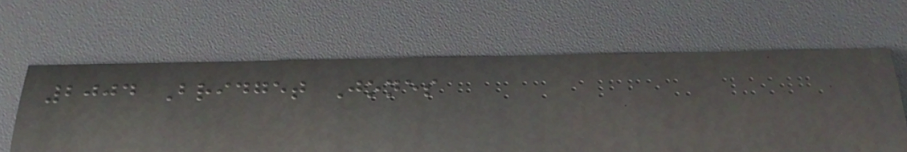2004 Bridget Jones
